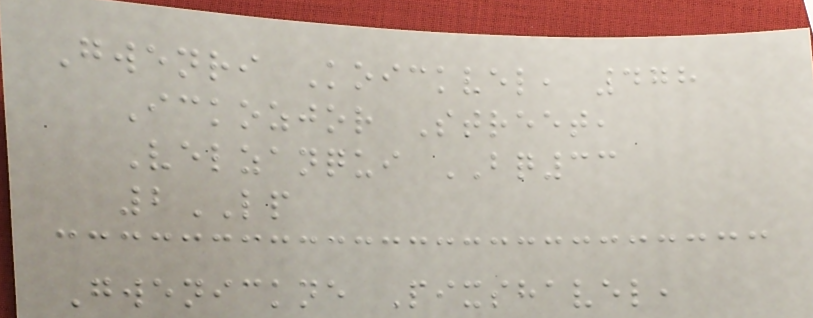Gwenri Koickvel, 478
Ickozjor Street,
Velzanqui BQ33
2LP
Gwenickne Pixshavel,
